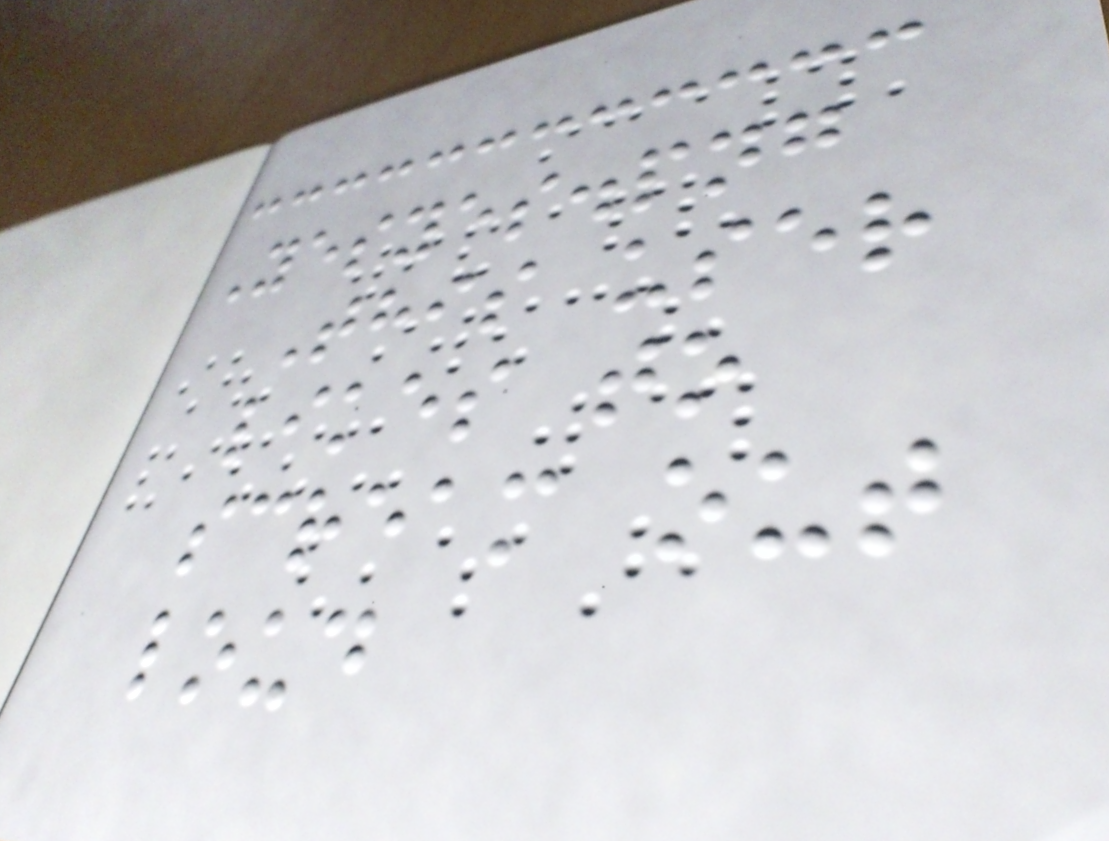Yesyes.png
This user
likes to
scream out
loud
